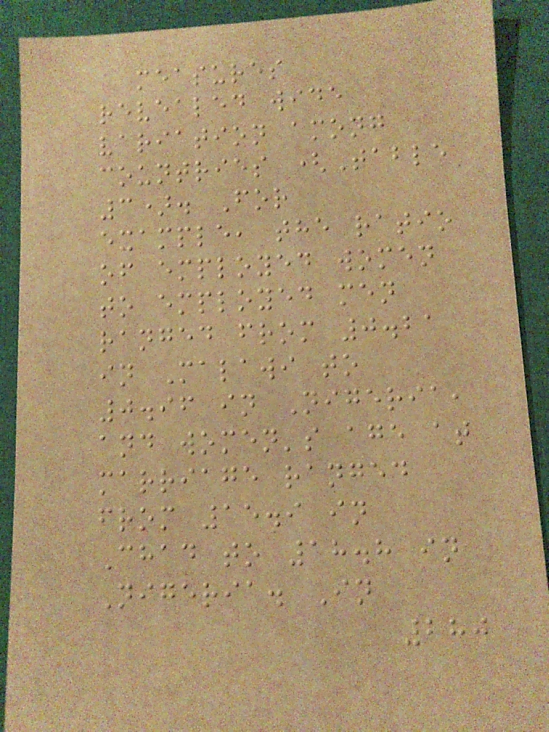measures
revealed wide
variation among
countries (Table
3). For
example, the ratio
of employed women
to employed men
ranged from 0.21
in Malawi to
0.96 in Nigeria,
and women's age at
marriage ranged
from 15.9 in
Chad to 18.8 in
Nigeria. In
280
